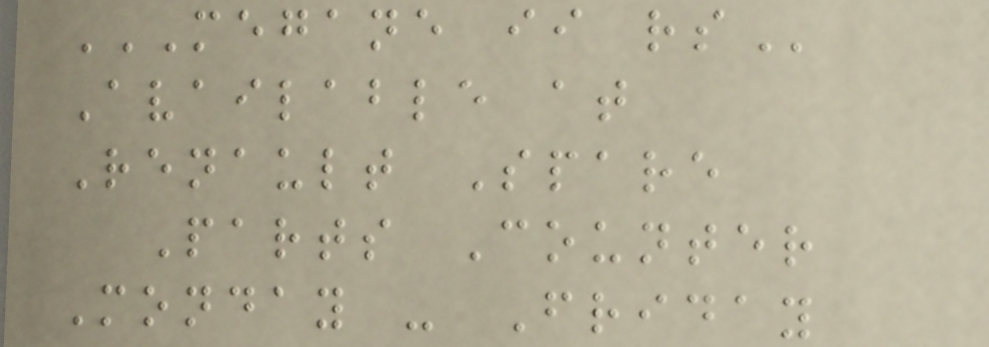MEGANE II RS
Available at
Renault Spare
Parts Counter
Monday - Friday
